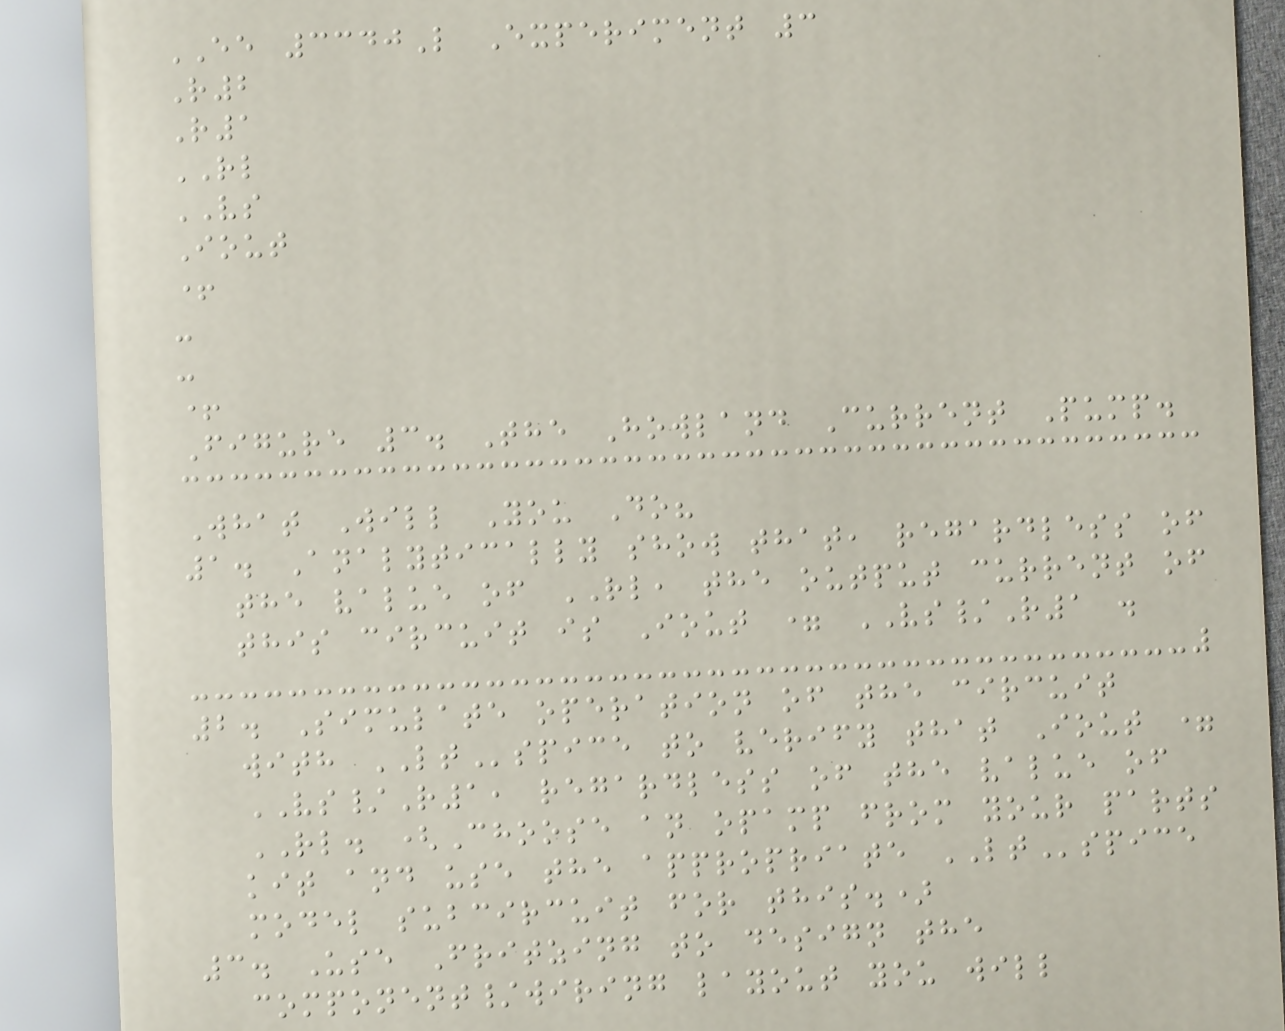EE 3340L Experiment 3
R2
R1
RL
VS
Iout
+
-
-
+
Figure 3. The Howland Current Pump.
What Will You Do?
1. Analytically show that, regardless of
the value of RL, the output current of
this circuit is Iout = VS/R1 .
2. Simulate operation of the circuit
with LTspice to verify that Iout =
VS/R1, regardless of the value of
RL. (Choose an opamp from your parts
kit and use the appropriate LTspice
model subcircuit for this.)
3. Use Fritzing to design the
component/wiring layout you will
